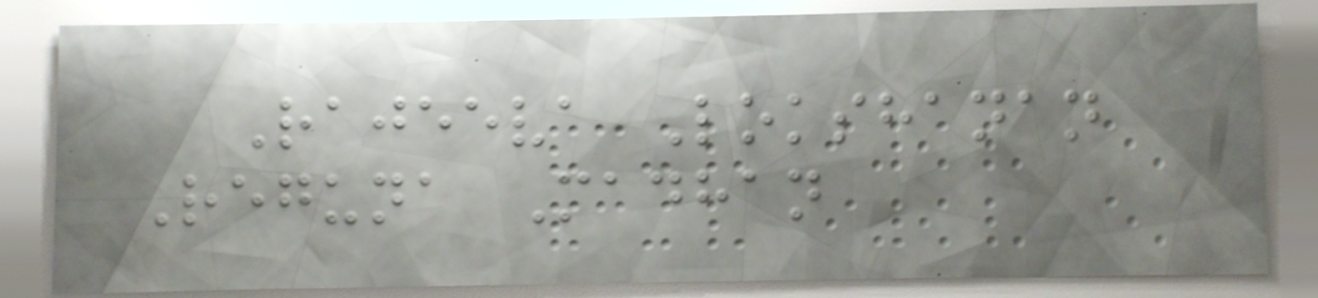Rajeeva Lokshanan
Reguna Madhan
